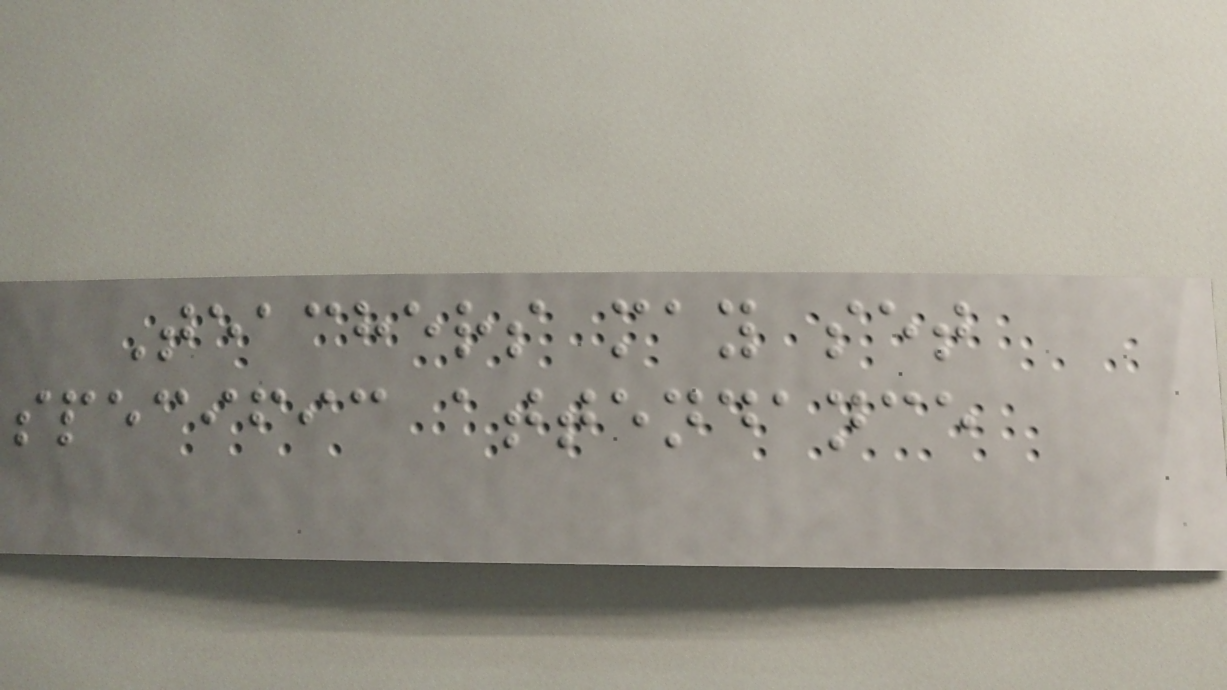Teachers may set
specific attendance
